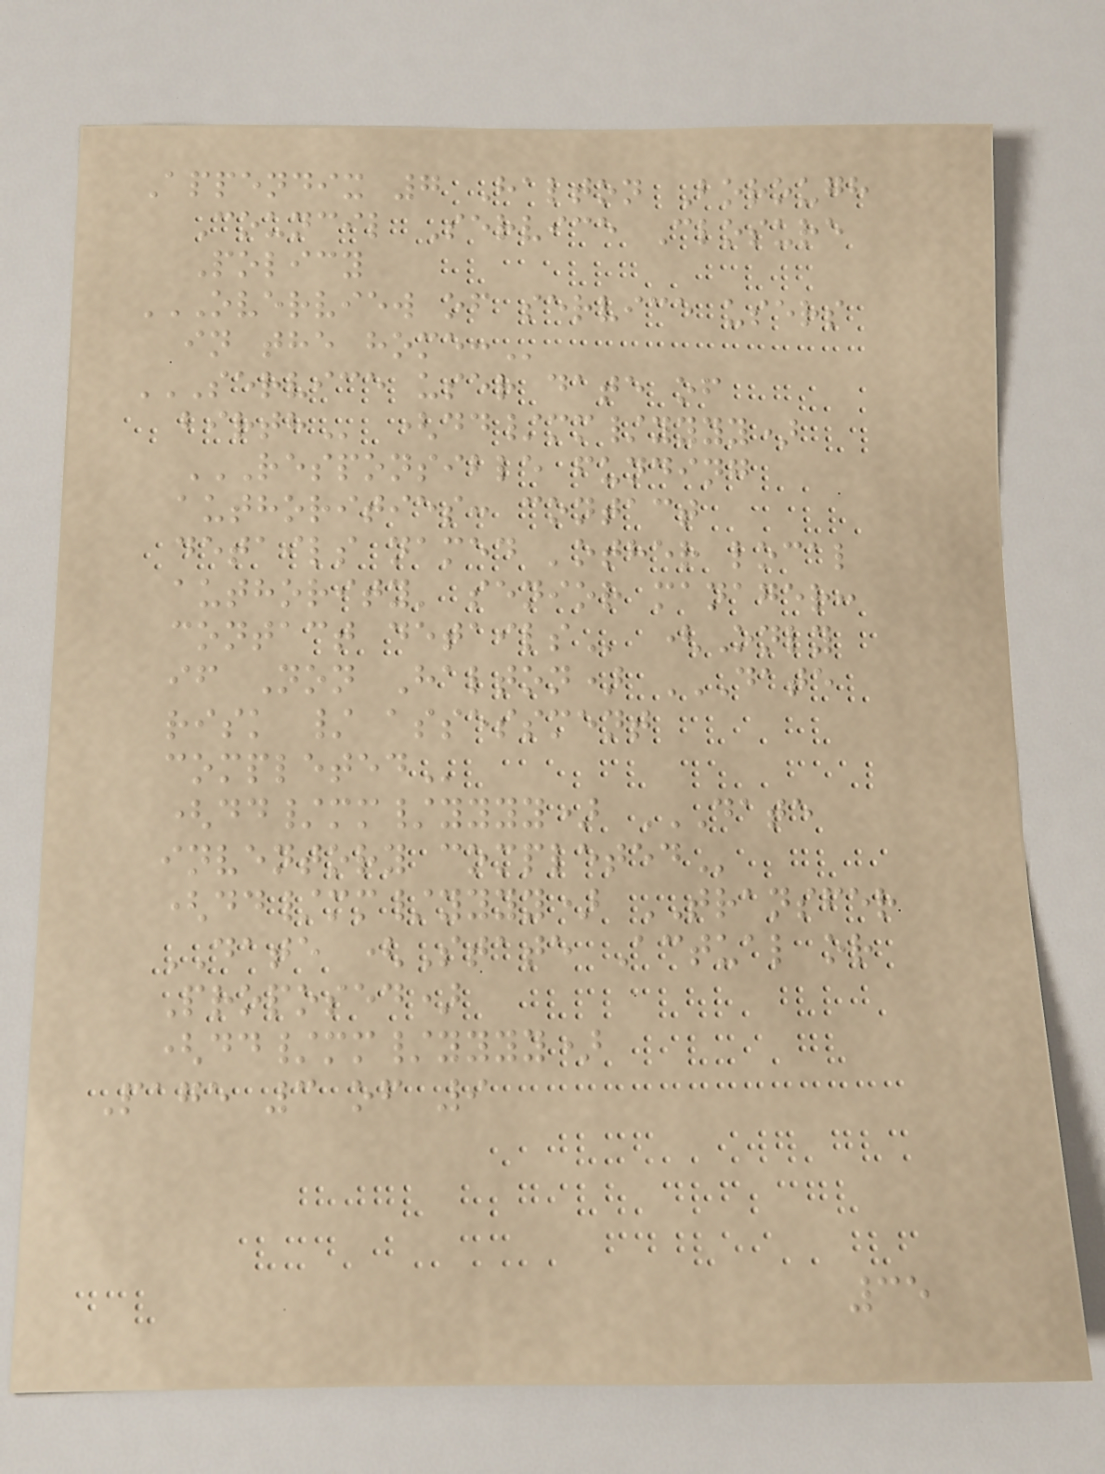Appendix 7 Halton Borough
Council Service Closure
Policy
OVERVIEW OF SERVICE USERS
IN THE HOME:
SERVICE USER DATE OF
BIRTH (dd/mm/yyyy)
RESPONSIBLE FUNDING
AUTHORITIES: CONTACT
DETAILS NAMED 'OTHER LOCAL
AUTHORITY' SENIOR MANAGER:
CONTACT DETAILS (Only
if Non Halton) DATE
RISK / ASSESSMENT
COMPLETED
(dd/mm/yyyy) DATE
INVENTORY COMPLETED
(dd/mm/yyyy) TRANSFER
DATE (State Actual or
Proposed)
(dd/mm/yyyy)
Page 3 of 9
35
